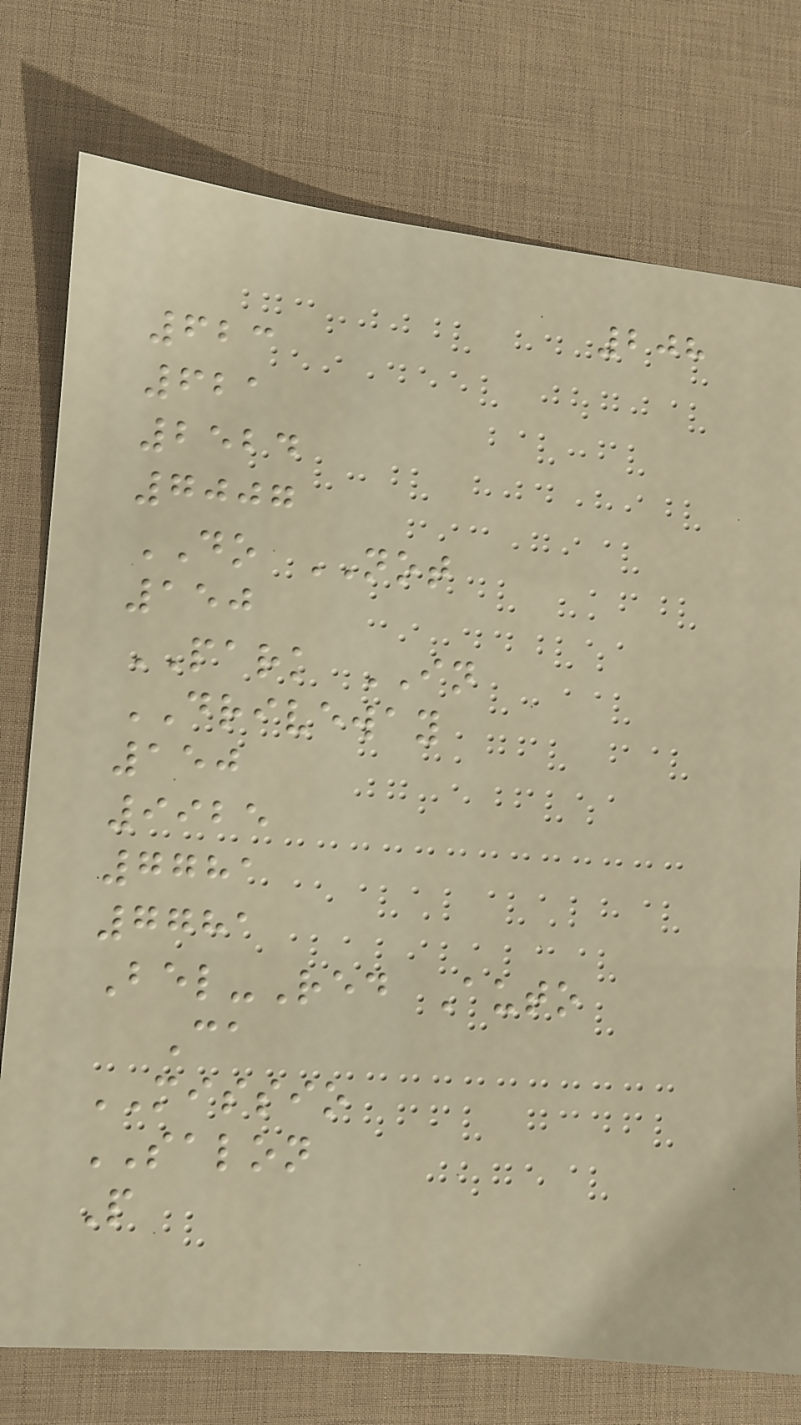208
623
621
2524
7007
DO NOT
150
PARK IN
DRIVEWAY
150
9925
7781
7781
Bel-Red Auto
Ca
MISSIO
SALON
P
